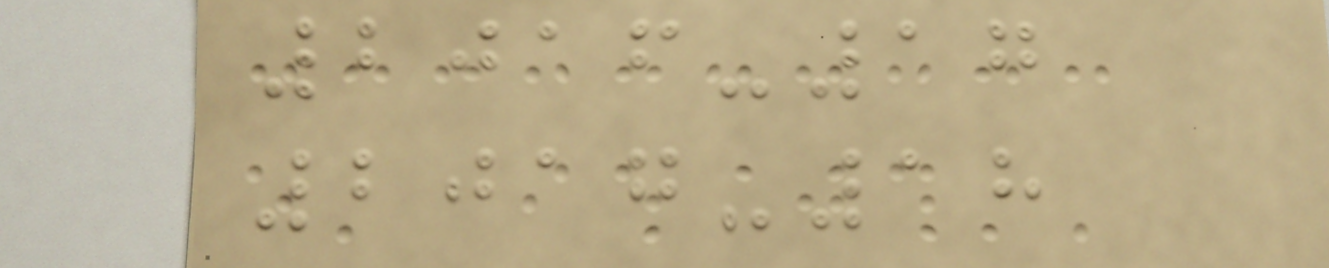2016-17
2017-18
